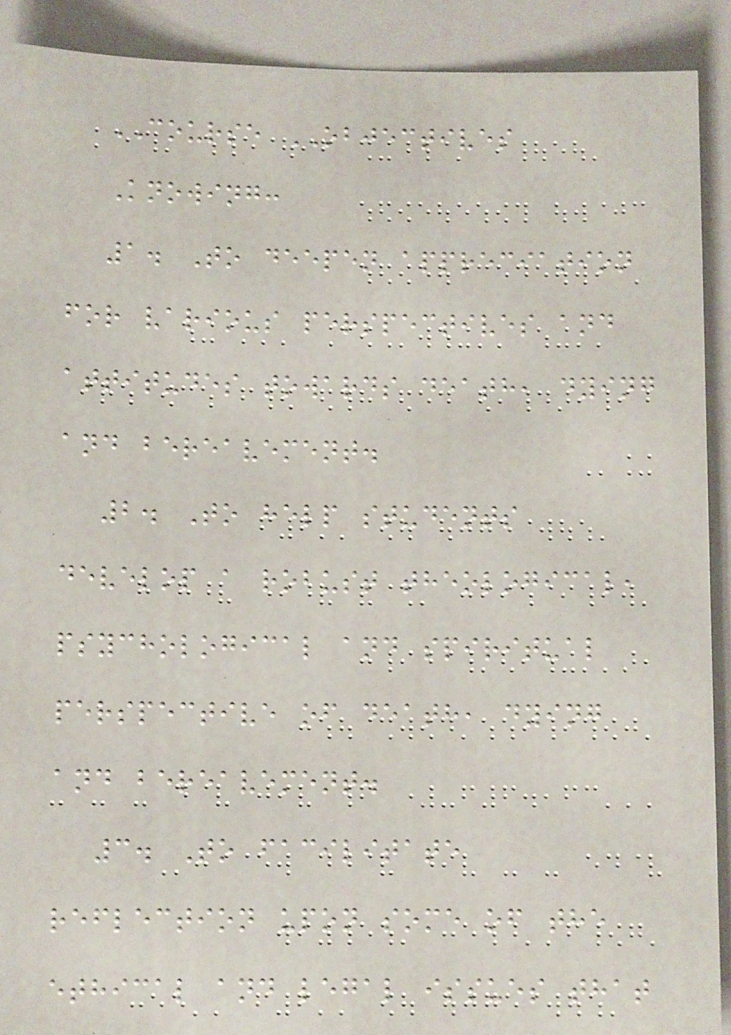COURSE OBJECTIVES
Knowing:
1. To deepen appreciation
for various perspectives and
attitudes towards death, dying
and bereavement.
2. To help students
develop a robust theological,
psychological and spiritual
perspective of death, dying
and bereavement.
3. To facilitate
reflection upon some of the
ethical and legal issues that
